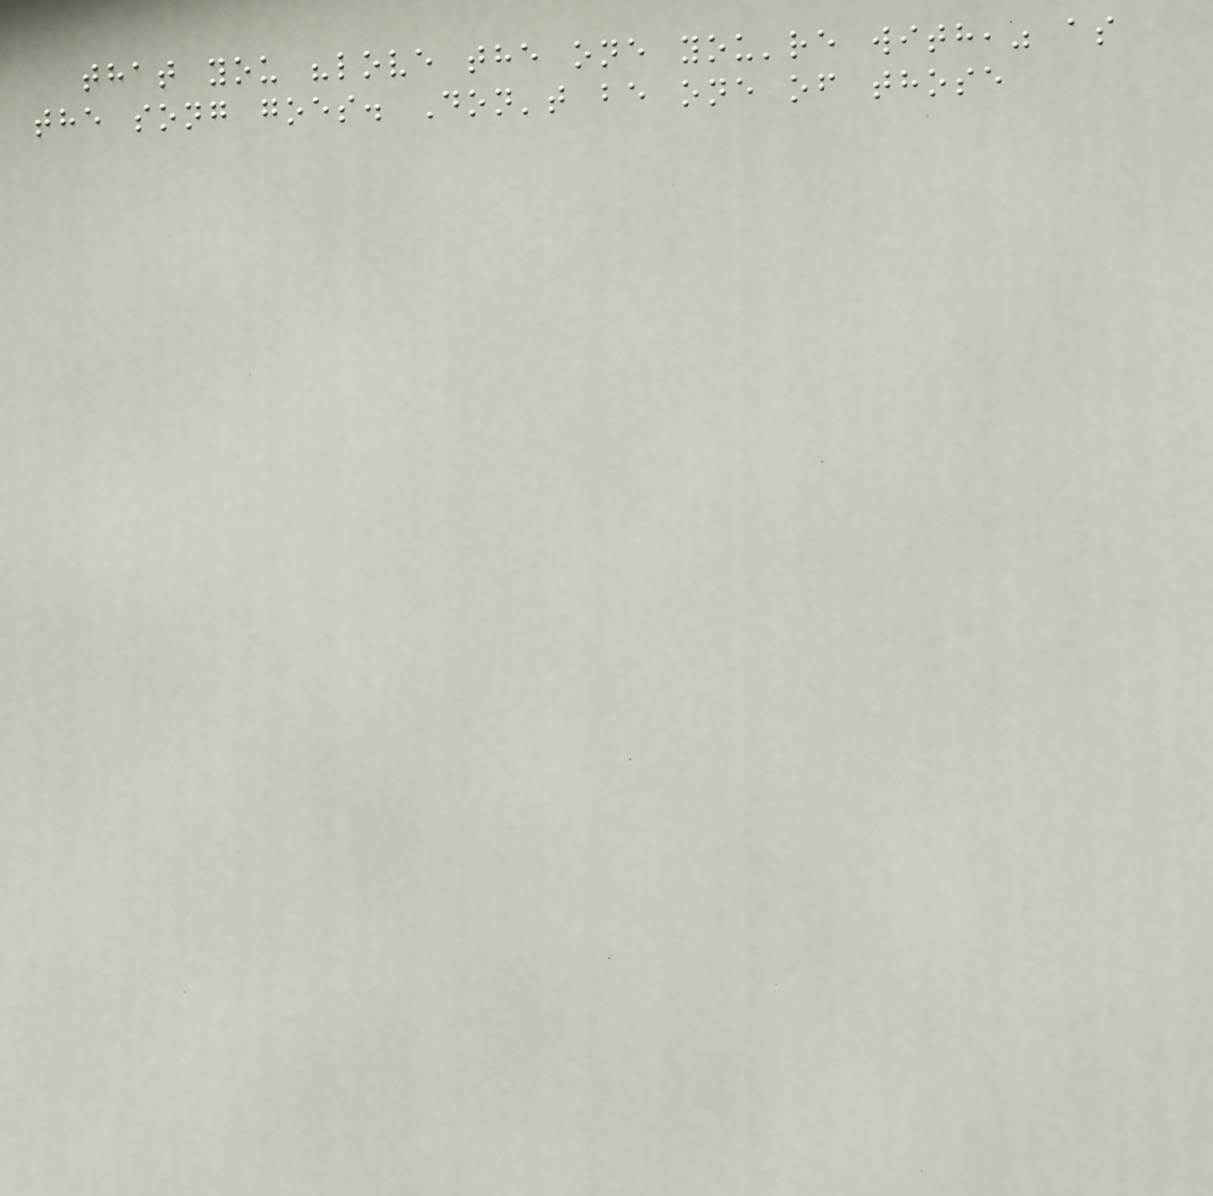that you "love the one you're with," as
the song goes. Don't be one of those
